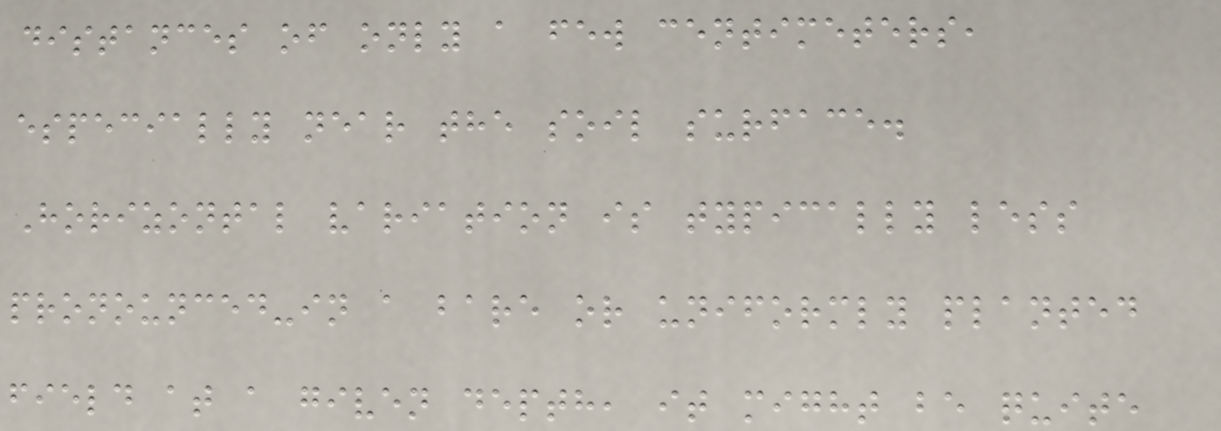distances of only a few centimeters,
especially near the soil surface.
Horizontal variation is typically less
pronounced-in a bare or uniformly planted
field at a given depth, it might be quite
